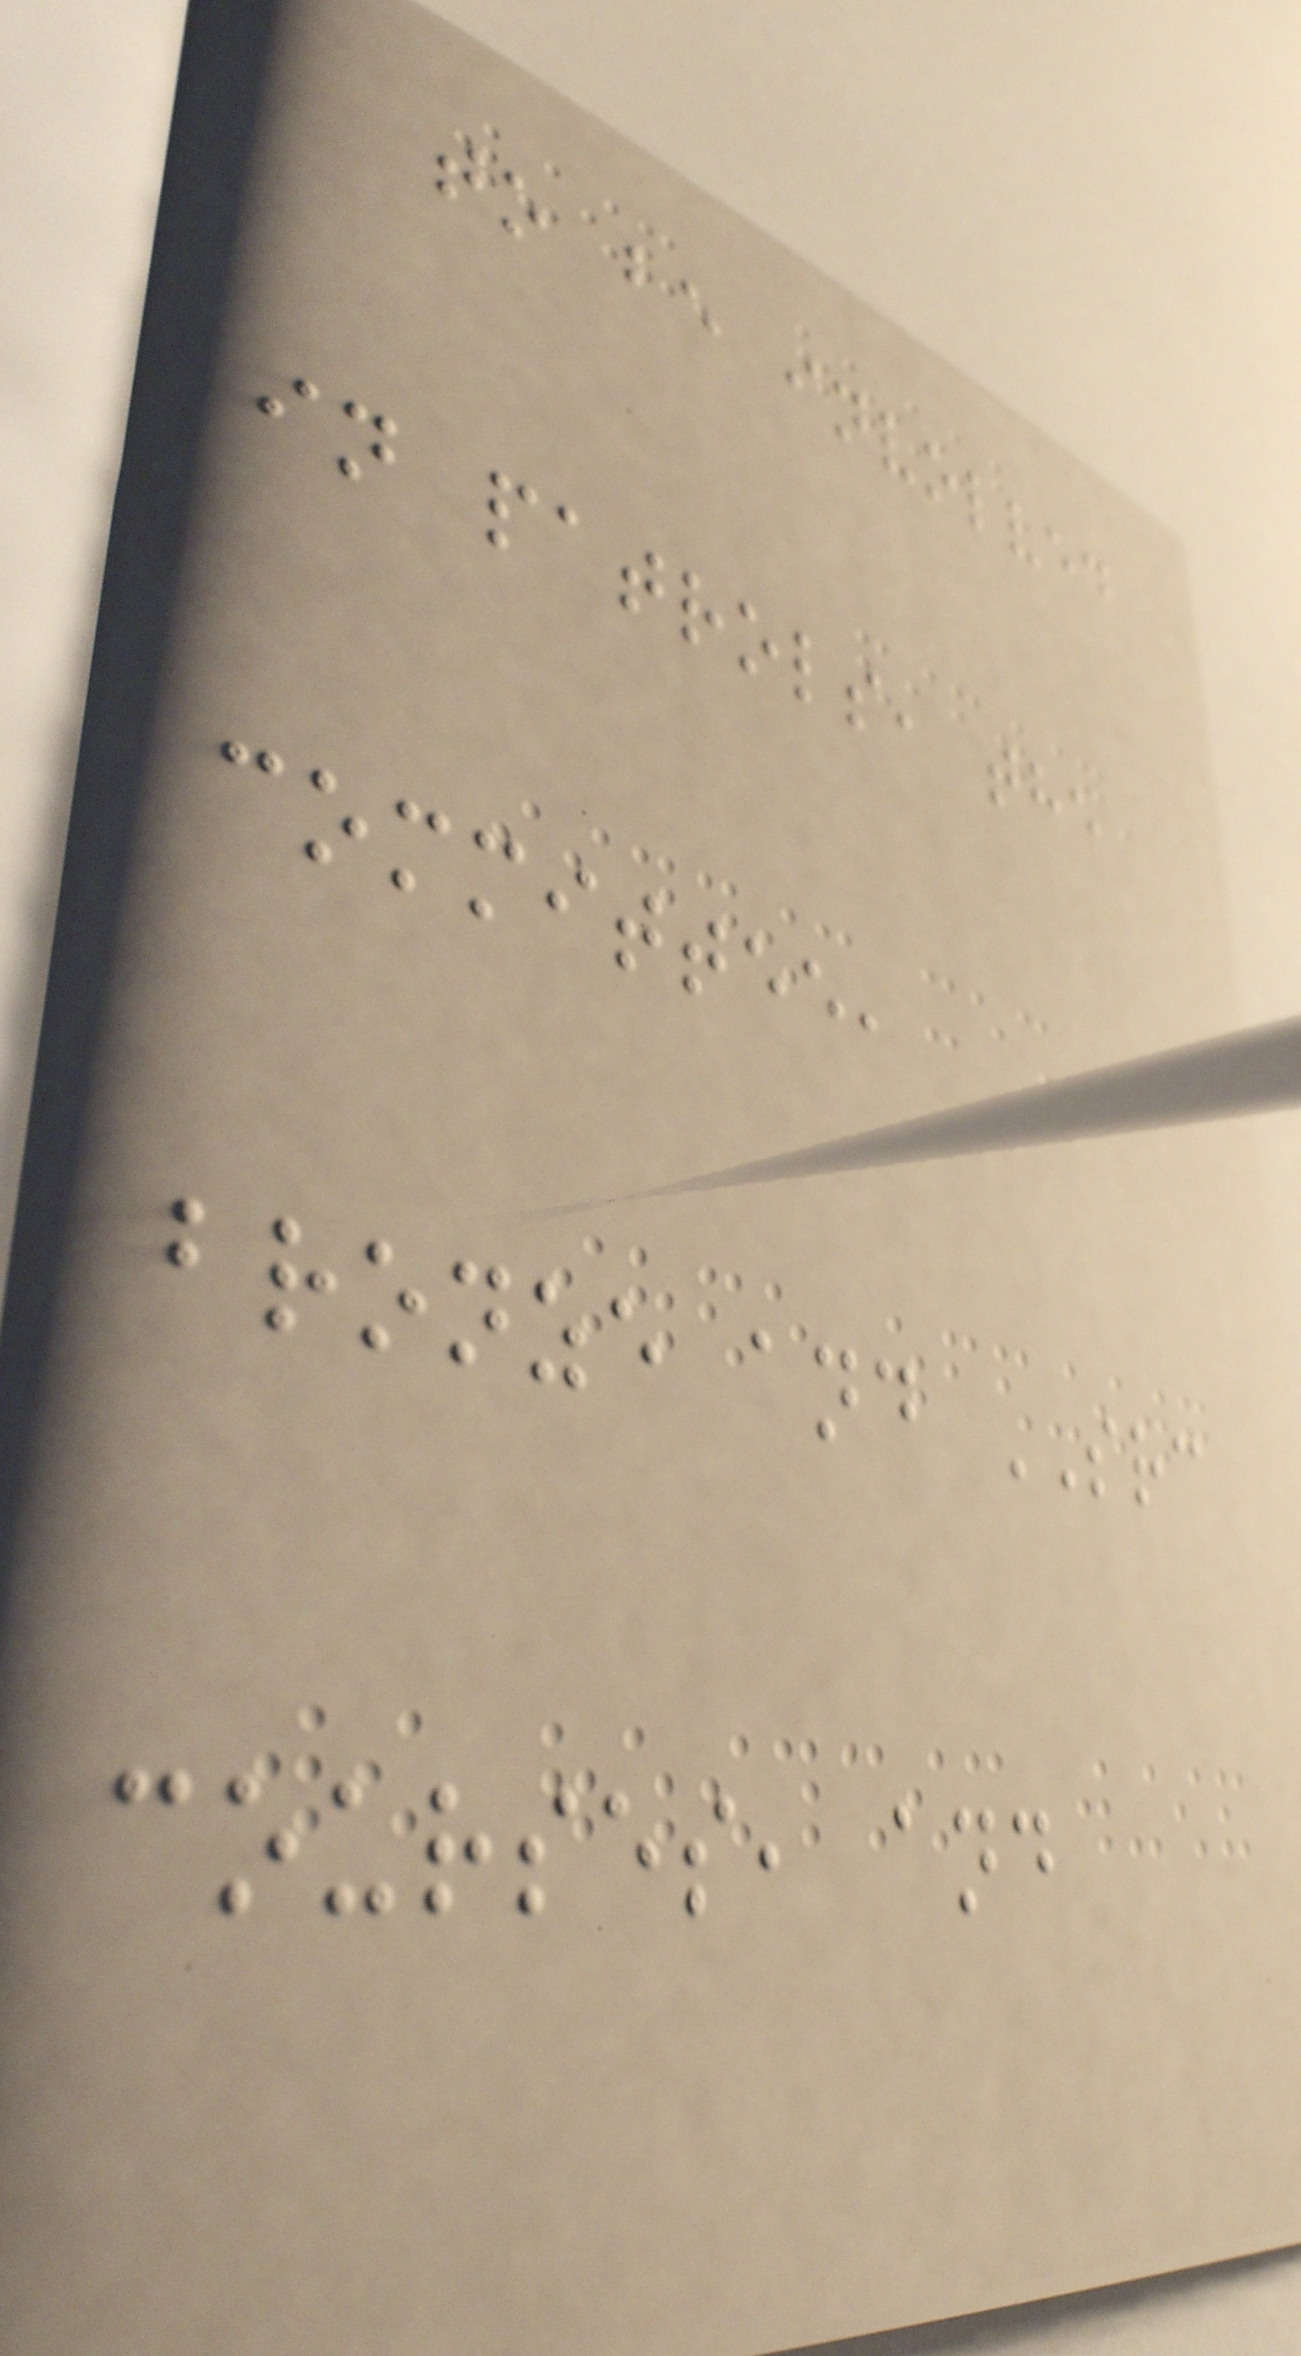to be involved
in patrols, the
committee,
bronze and SRC
courses, and
